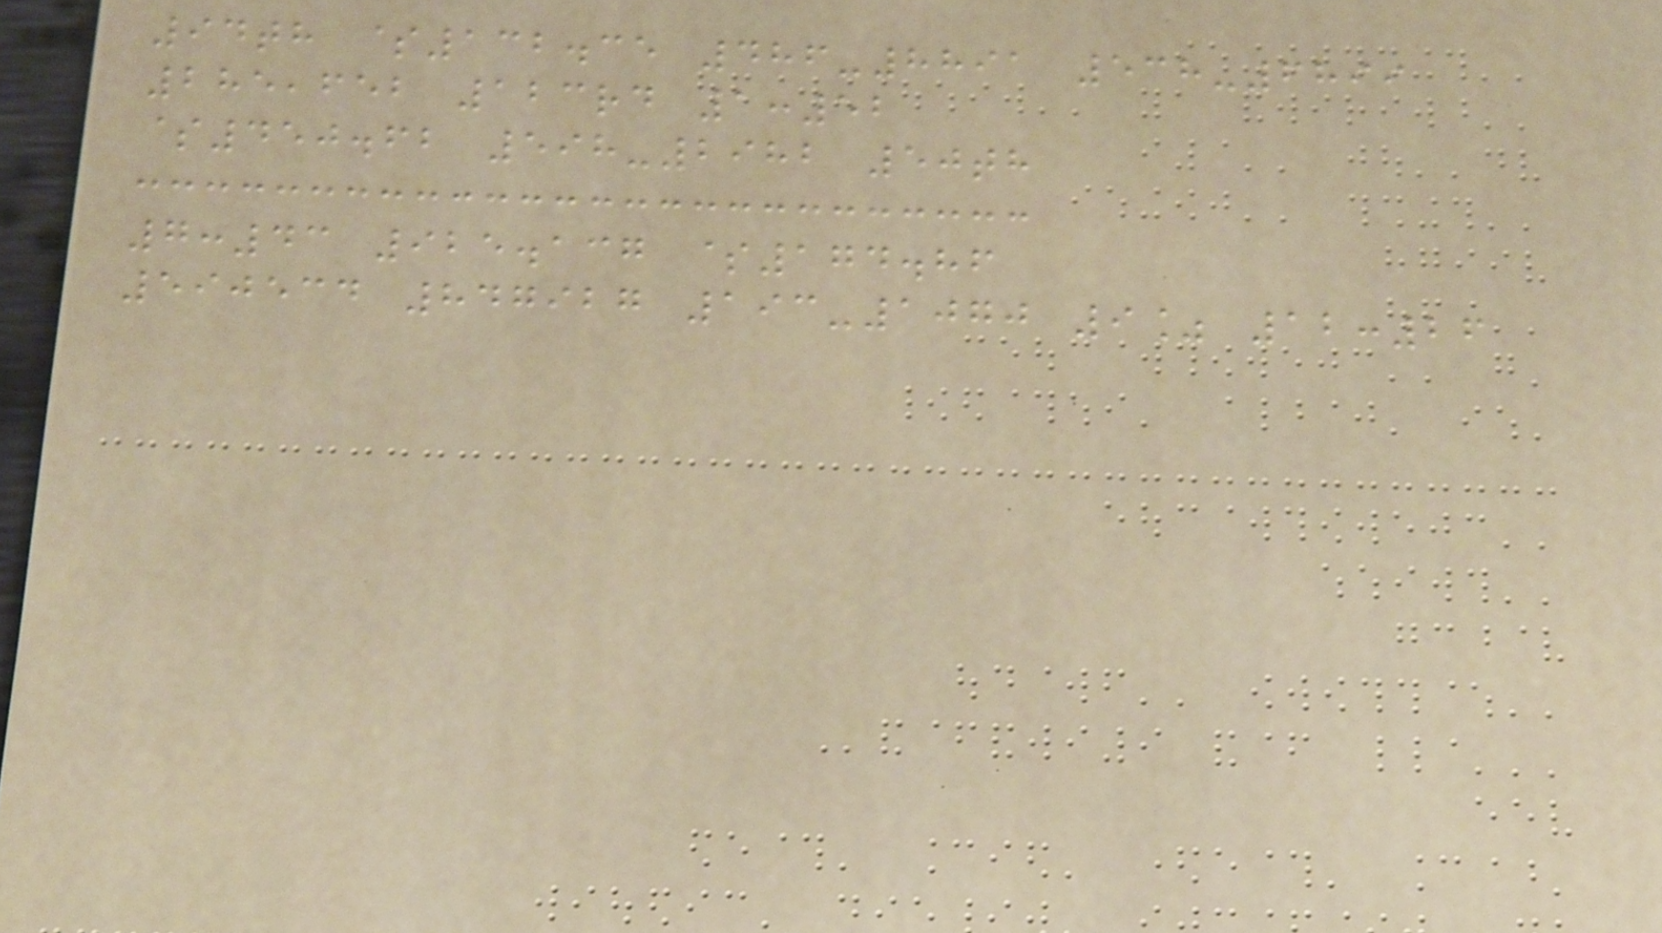94th $132.35 486-8891 538-6899
285,652 123rd 1:52
$450.62 598-2982 50th
7:43 925.137 $174.86
590534 847927 193-1070 9% 12:26
